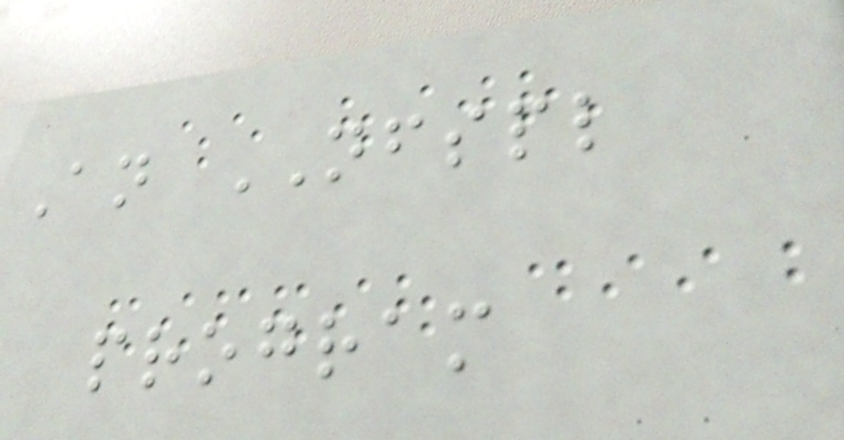An NFSPL
program
